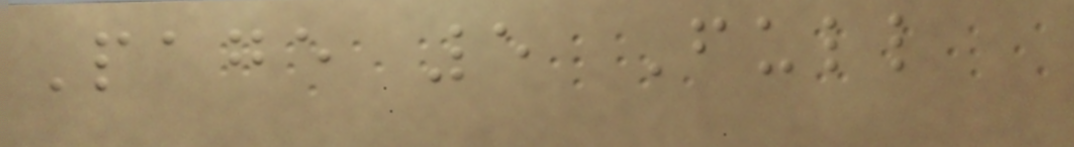Page 5 Full
